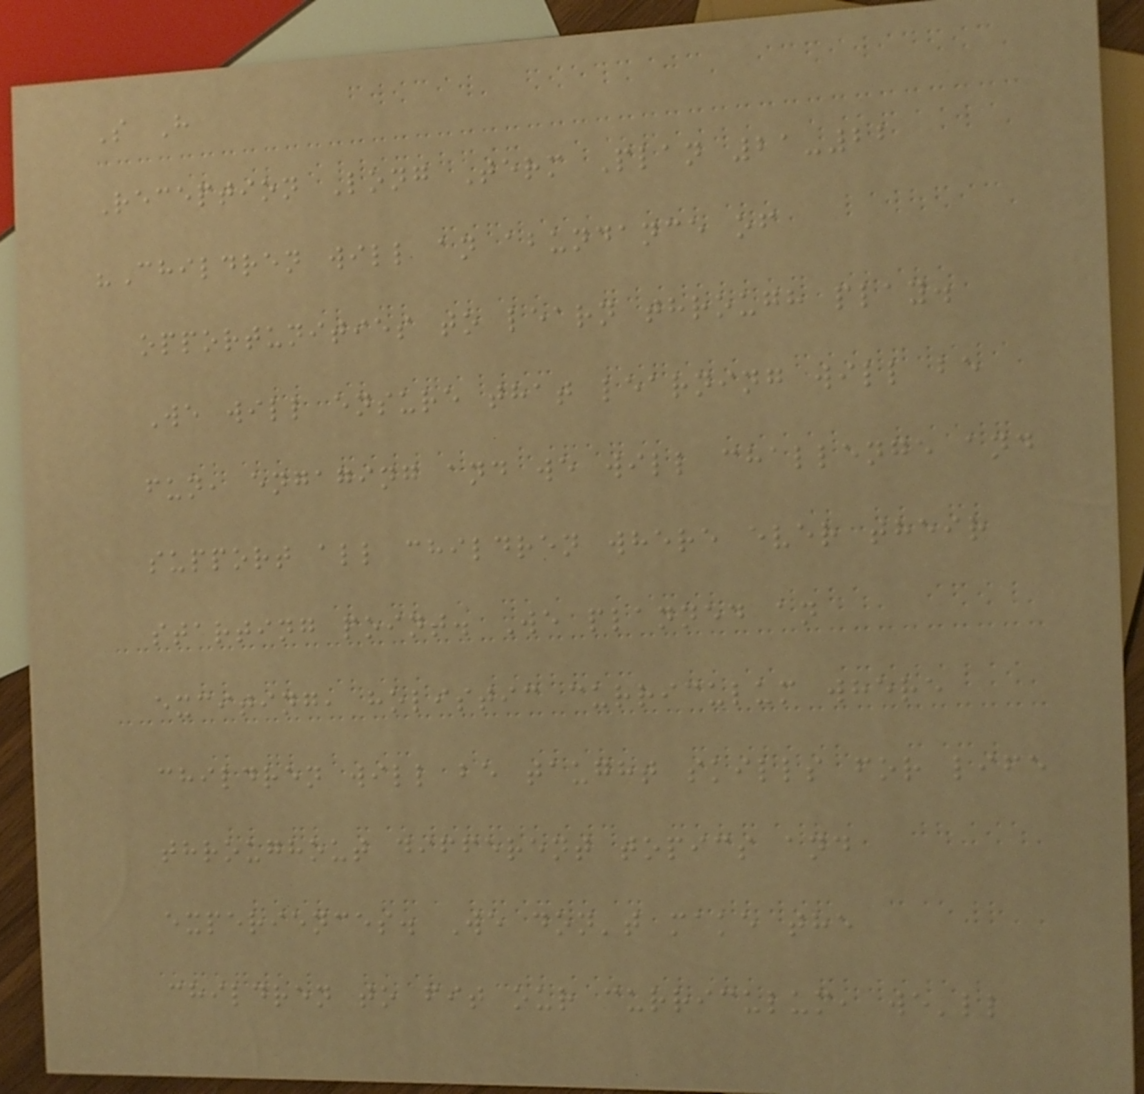S H
Reception Long Term Plan 21-22
"Children will an abundance of
opportunities to learn through play.
We will ensure that learning will be
fun, engaging and we will challenge and
support all children where ever their
starting point. We planned an
exciting, holistic curriculum where
children will be taught skills for life
throughout different topics and
experiences. We don't make the
children to fit our curriculum, we'll
